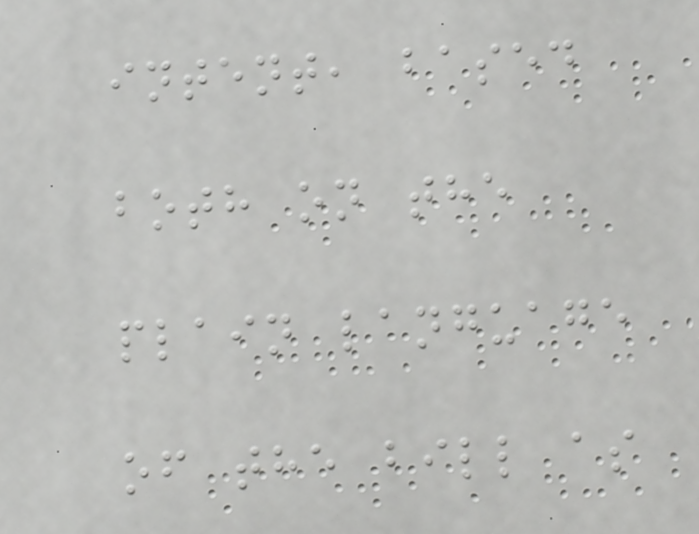intent, based
both on the
plain language
of the bill as
